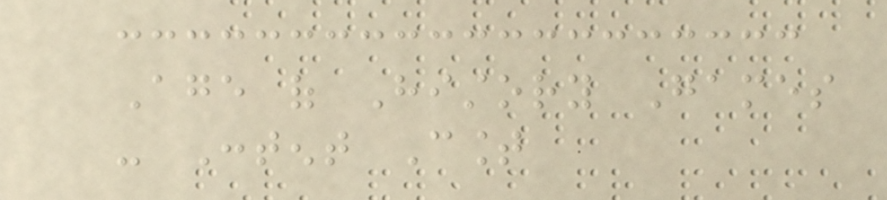Age of History Games
- Content Count
